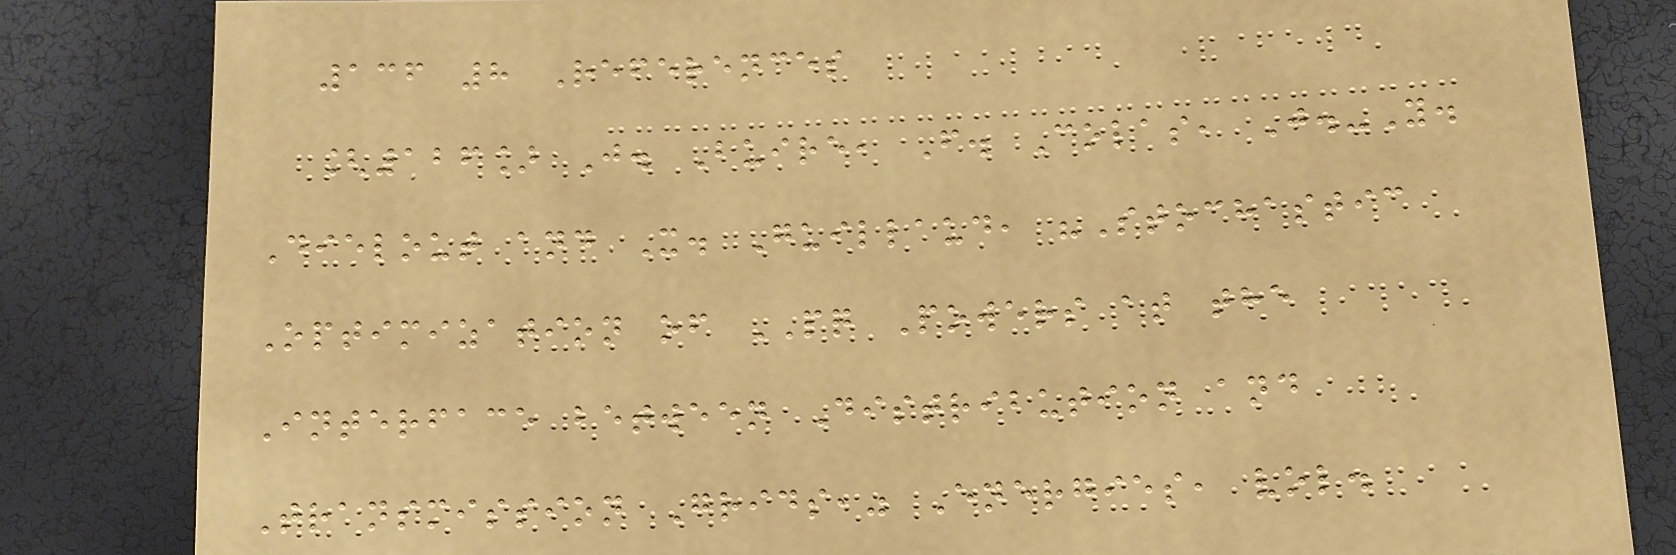136 8 References
[126] J. Buire, F. Colas, J.-Y.
Dielout and X. Guillaud, "Stochastic
Optimization of PQ Powers at the
Interface between Distribution and
Transmission Grids," Energies, vol.
